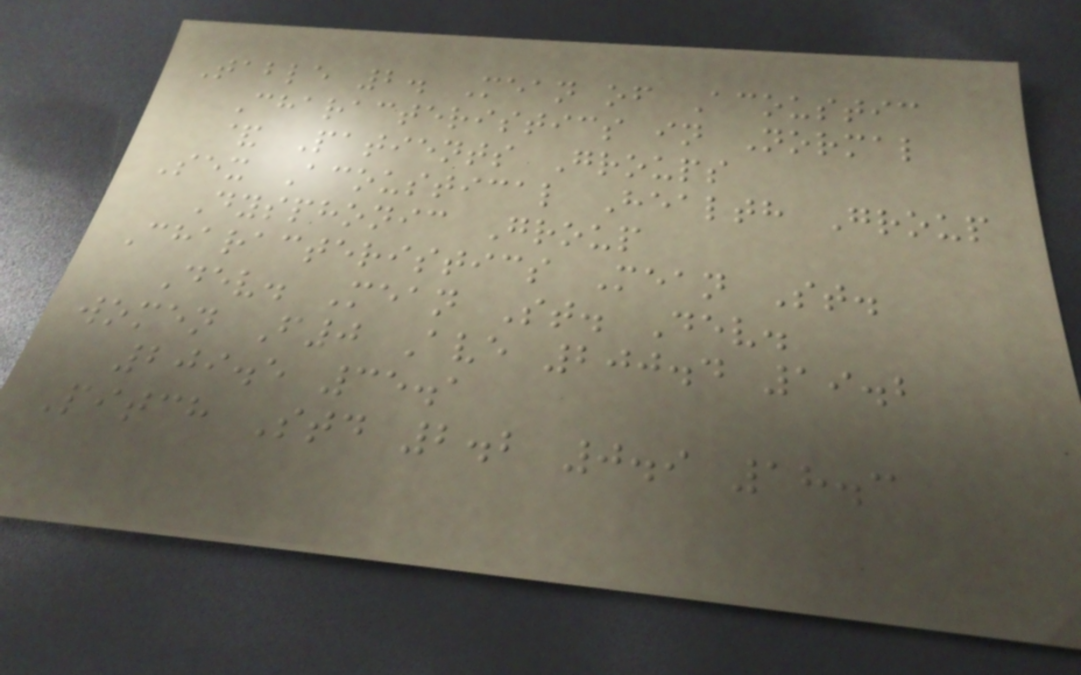Table 2. Mean of Acoustic
Characteristics in Normal
& Patients Groups
Sex Acoustical Health Group
Dysphonic Group
Characteristics Mean St.
Dev. Mean St. Dev.
women F0 Ave 200.4 19.2
209.5 35.1
Pitch Std 2.2 0.9 18.3
